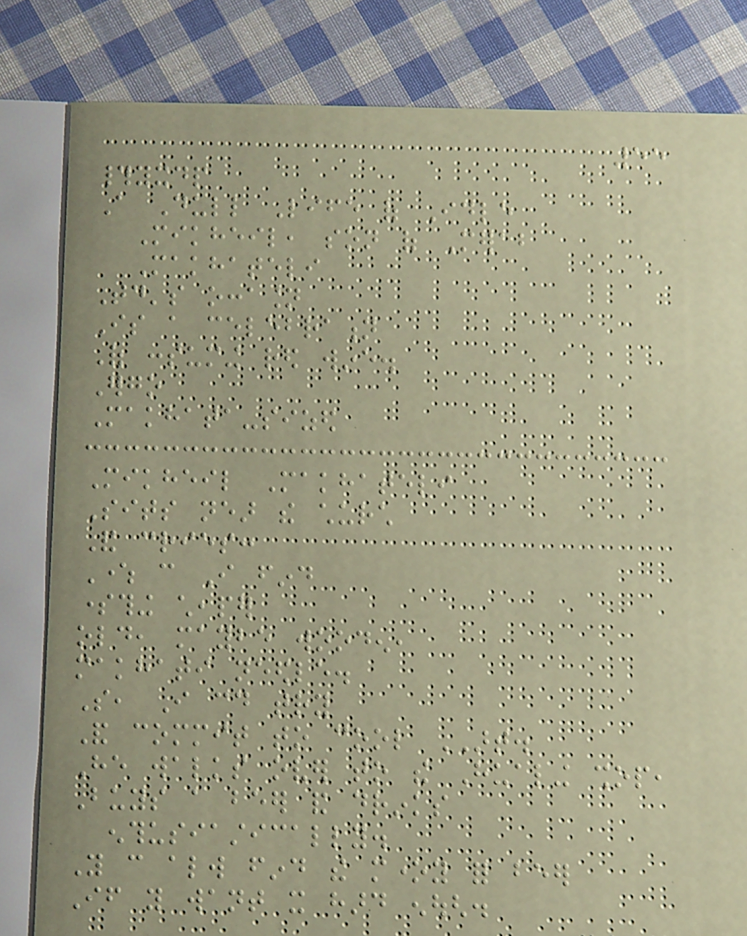55
#yxdp
A Dull Life of Idle
Mikheil, son of Merab
Makhateli
Today's occasion
Is a celebration
Of consuming red wine.
Ergo
Makhata-sized
Mikheil Makhateli
Sits near the church
And cries:
Where can I find
something cheaper
old, maybe wooden,
makhati needle.
So, I could try
And commit to cool ART.
He walks over to the Hualing shop,
Buys a beer and drinks
enthusiastically.
You can always find the money for beer
If you want it hard enough.
